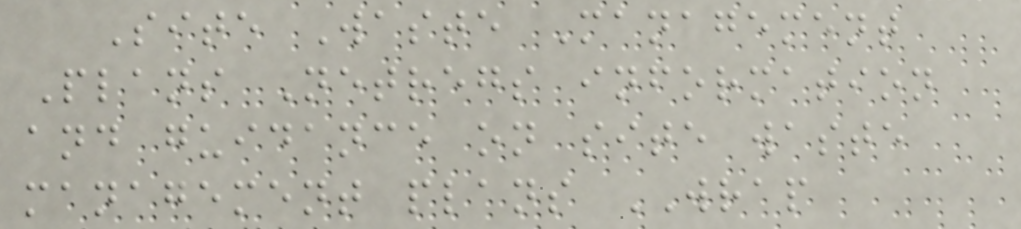Site Waste Management
Plans Netregs information
and guidance on site waste
management plans WRAP
